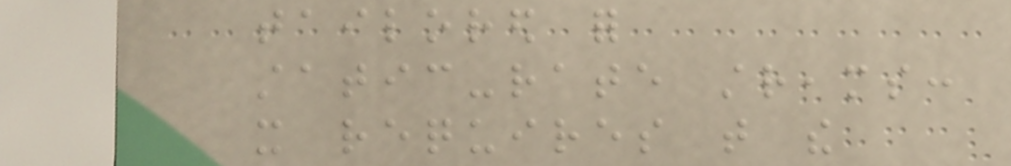tailored for
static-rate streams:
it requires that the
